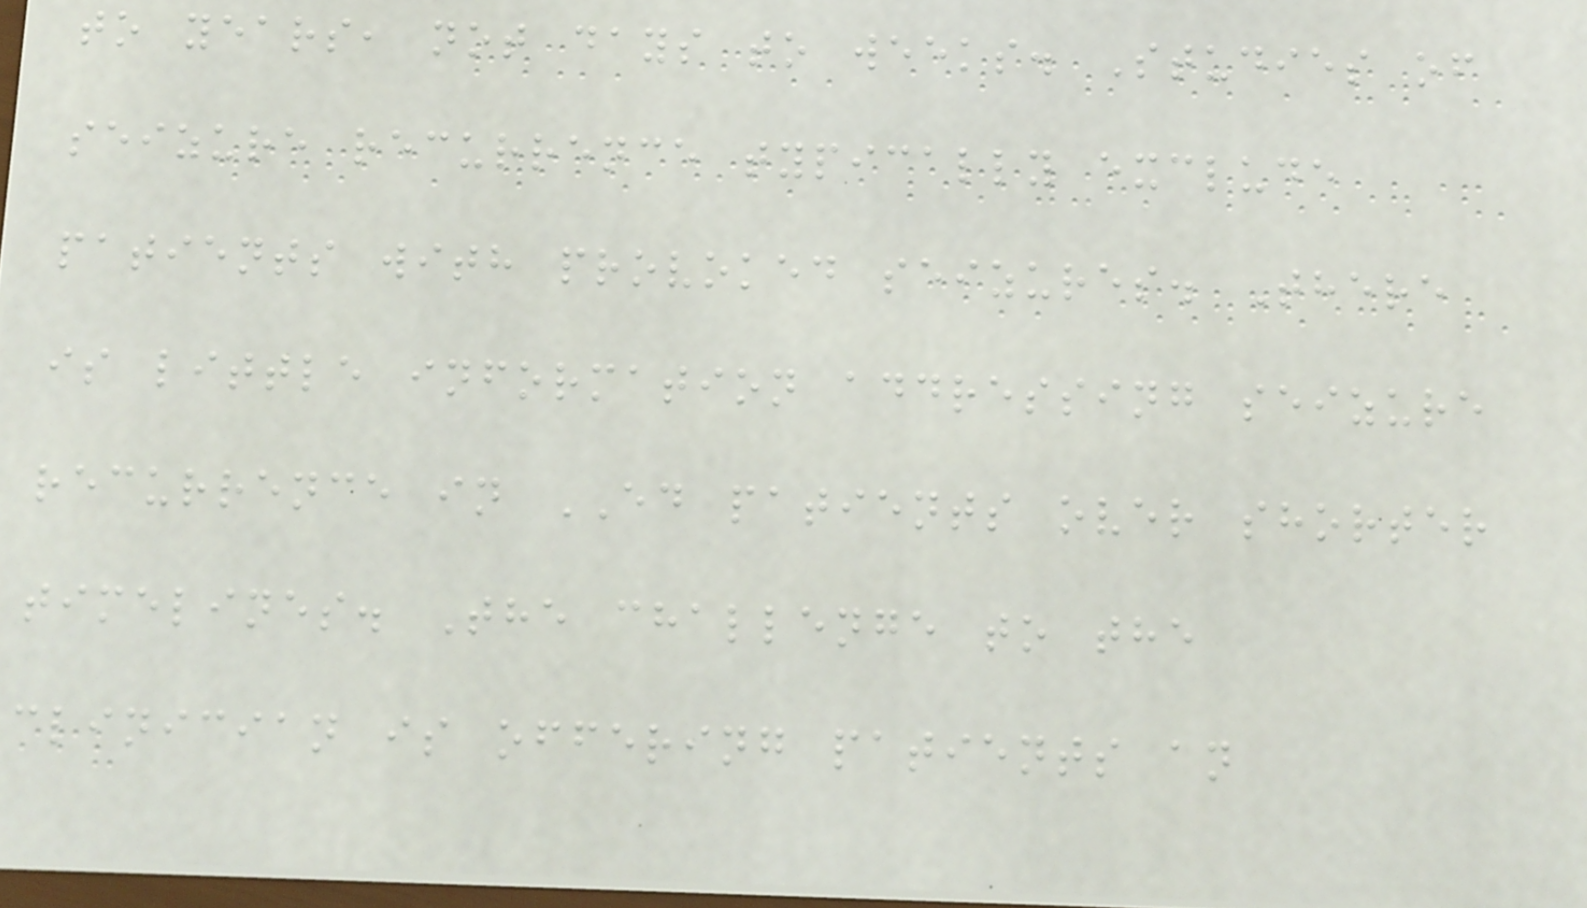to years, not days to weeks. Studies of
seizure recurrence typically exclude
patients with provoked seizures. There
is little information addressing seizure
recurrence in ED patients over shorter
timelines. The challenge to the
clinician is offering patients an
